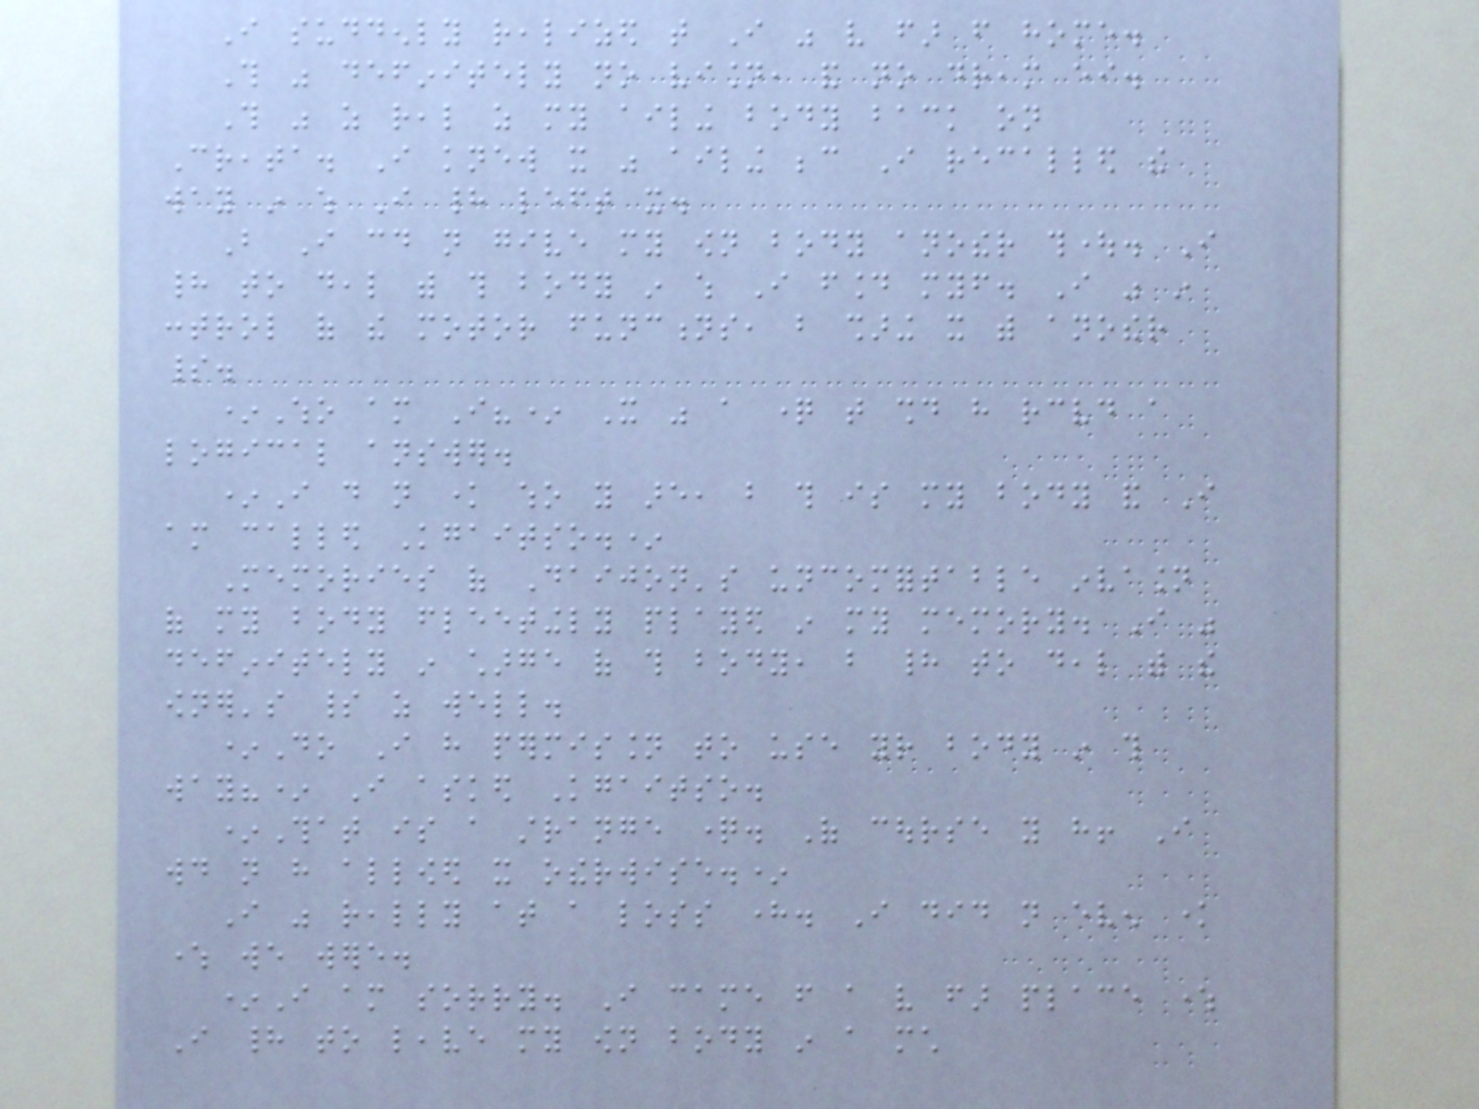I suddenly realized that I was very far from home.
This was definitely no vision, and no dream either.
This was as real as my ailing body back on
Creata. I knew it was ailing because I recalled the
way in which I had left it.
But I could not give my own body another thought. I
had to deal with this body in which I found myself. I was in
control of the motor functions, but sharing it with another
spirit.
*Who am I?* It was a question that should have received a
logical answer.
*I do not know who you are, but this is my body and I
am called Kgaitso.*
Memories of Daijon's uncomfortable invasion
of my body fleetingly played in my memory. I was
definitely in charge of this body, but had to deal with the
owner's spirit as well.
*Do I have permission to use your body in this
way?* I asked Kgaitso.
*That is a strange question. Of course you have! I
would not have allowed it otherwise.*
I was really at a loss here. I did not even know
where we were.
*I am sorry. I came from a very far place where
I had to leave my own body in a much
